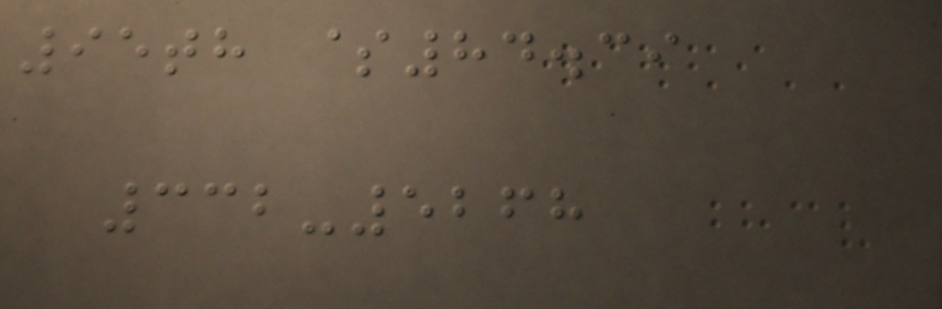95th $84.39
332-5268
